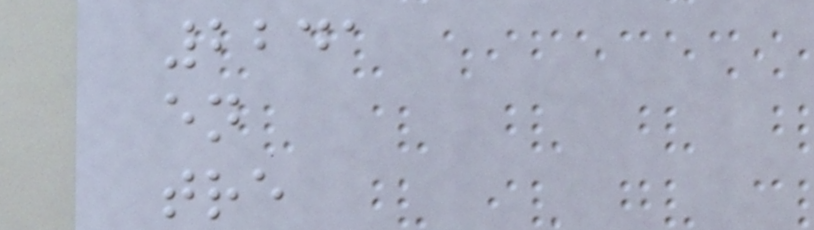2241
en
tre
